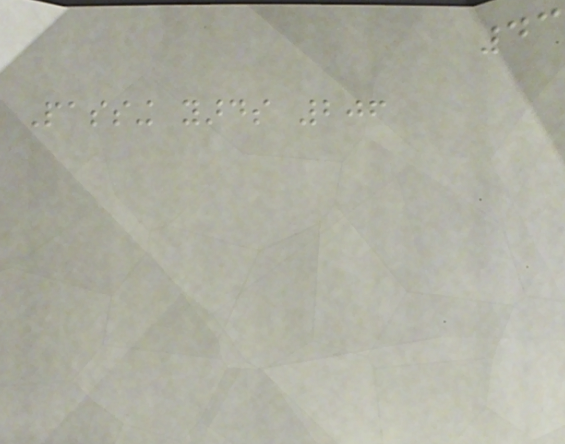43
Passing yards 206
